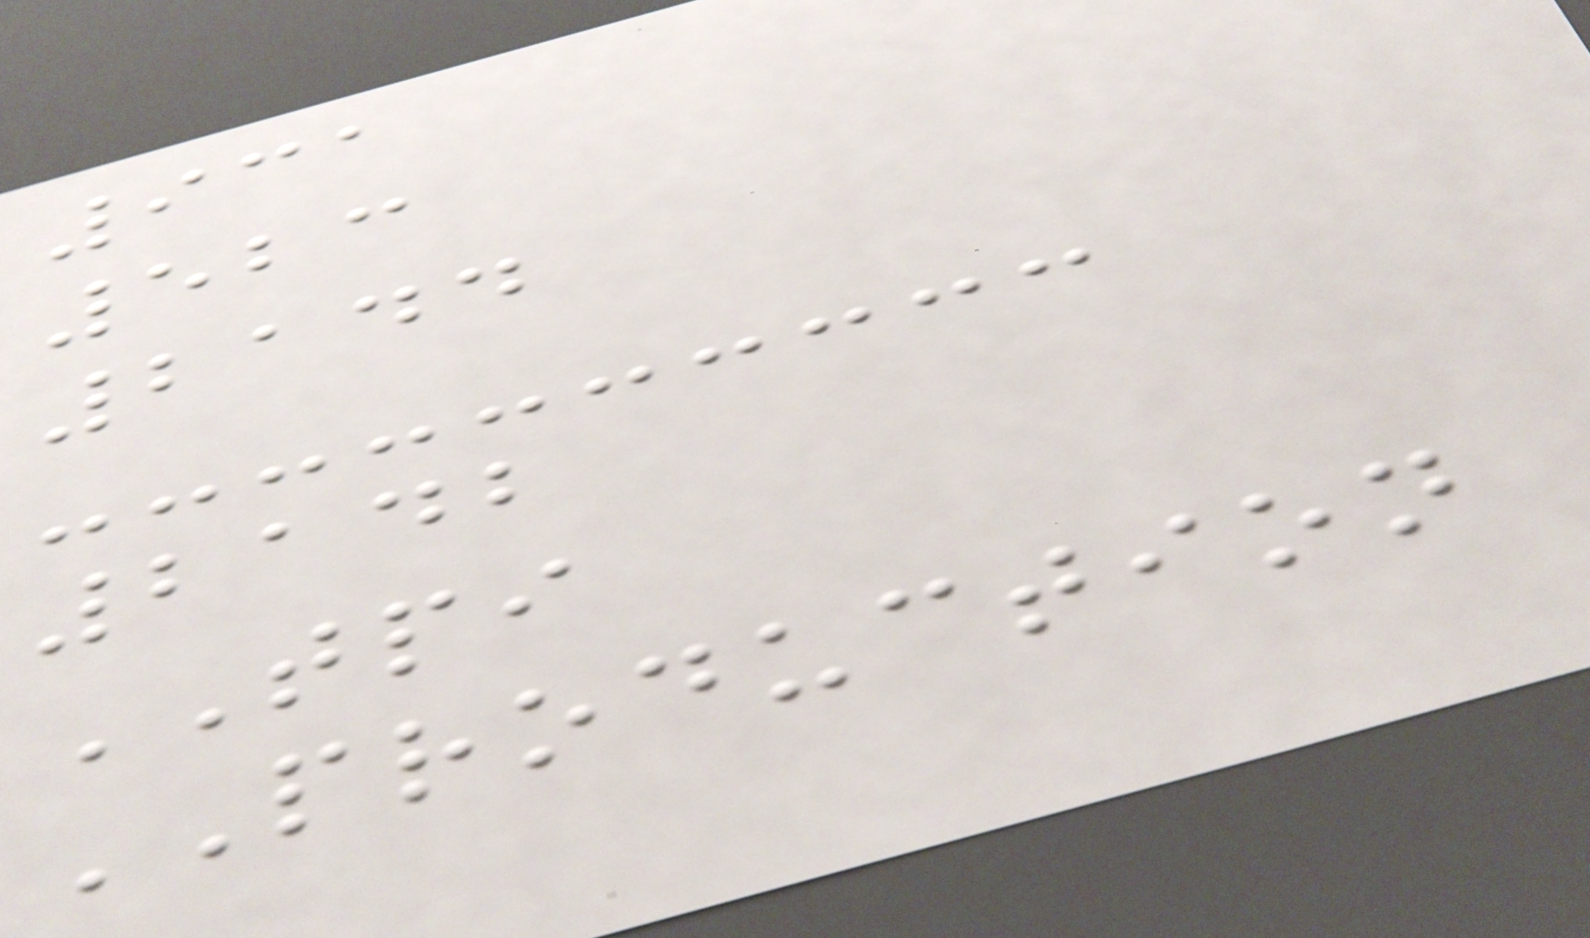931
523
2144
2142
TPI
PRODUCTION
